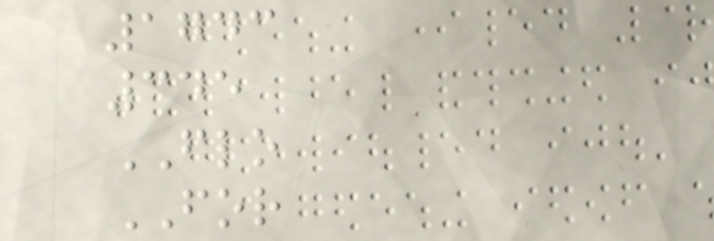1743
345
FLO
FOR
